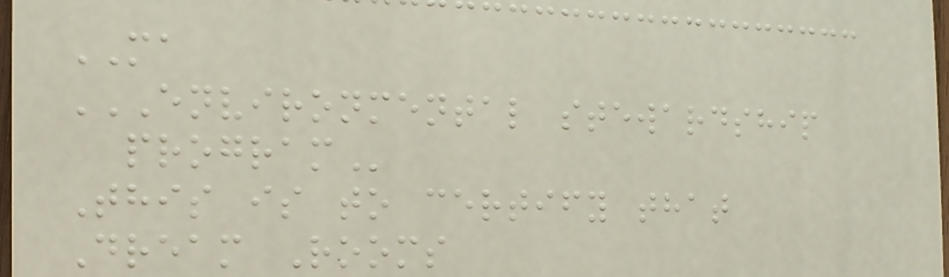MA
ENVIRONMENTAL STEWARDSHIP
PROGRAM
This is to certify that
Dream Rooms
